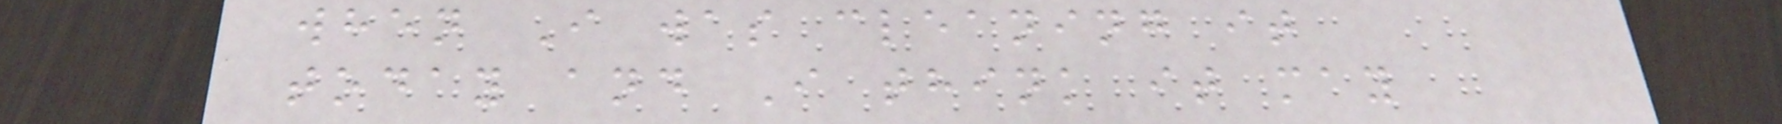when I was cleaning it
today and I think it may
